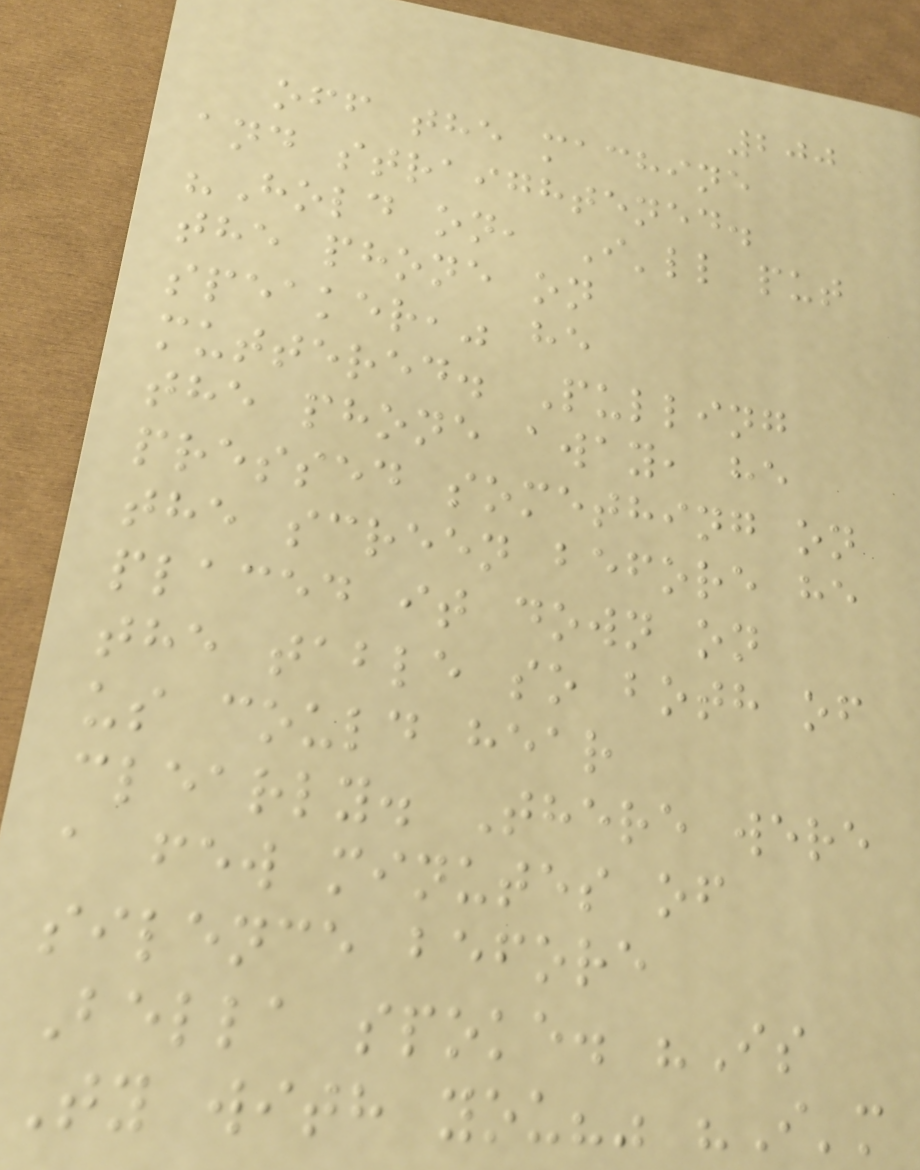200
off the machine
and straightened.
"Hold on, I'll put
the phone on
speaker," he
muttered. Pulling
the phone away, he
pressed something on
the screen before he
placed it down on
the table so both of
us could hear
clearly. There were
a few minutes of
silence before
Bella spoke. "Is
Ty with you?" "I'm
